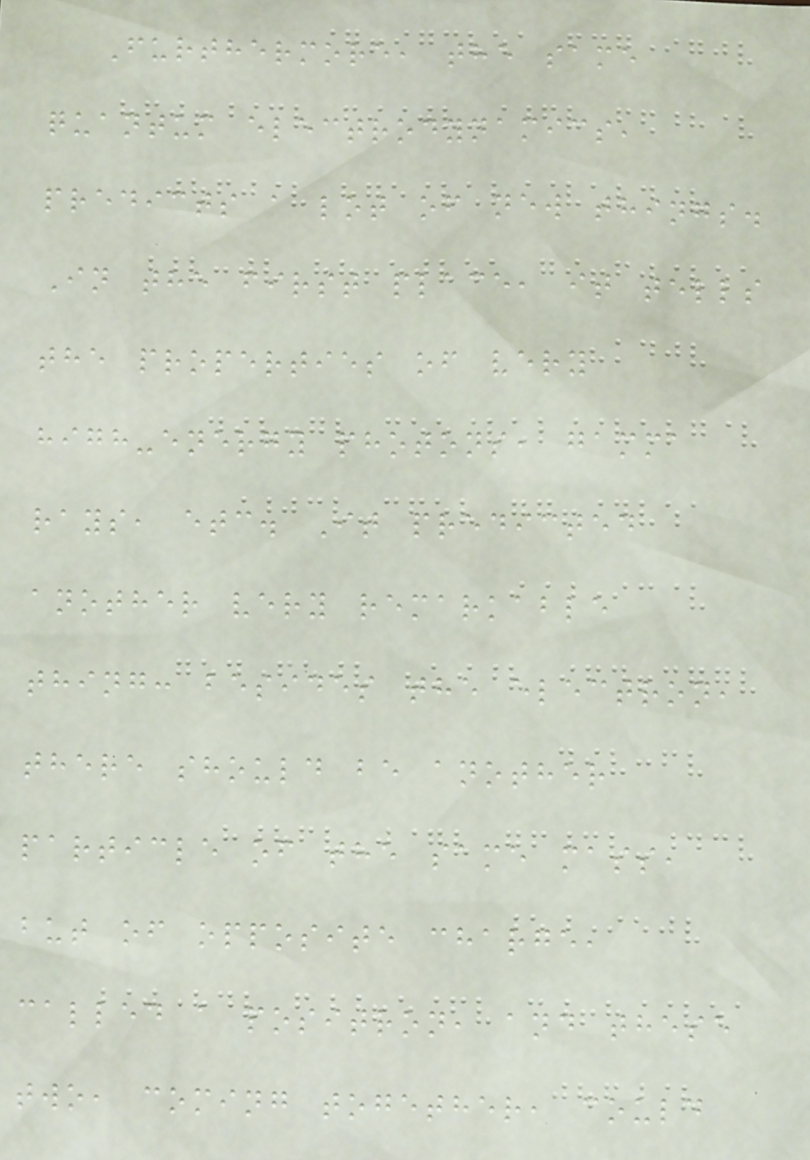Furthermore, the same
quantum electrodynamics,
predicts a lot of new things.
In the first place, it tells
the properties of very
high-energy photons, gamma
rays, etc. It predicted
another very remarkable
thing: besides the electron,
there should be another
particle of the same mass,
but of opposite charge,
called a positron, and these
two, coming together, could
